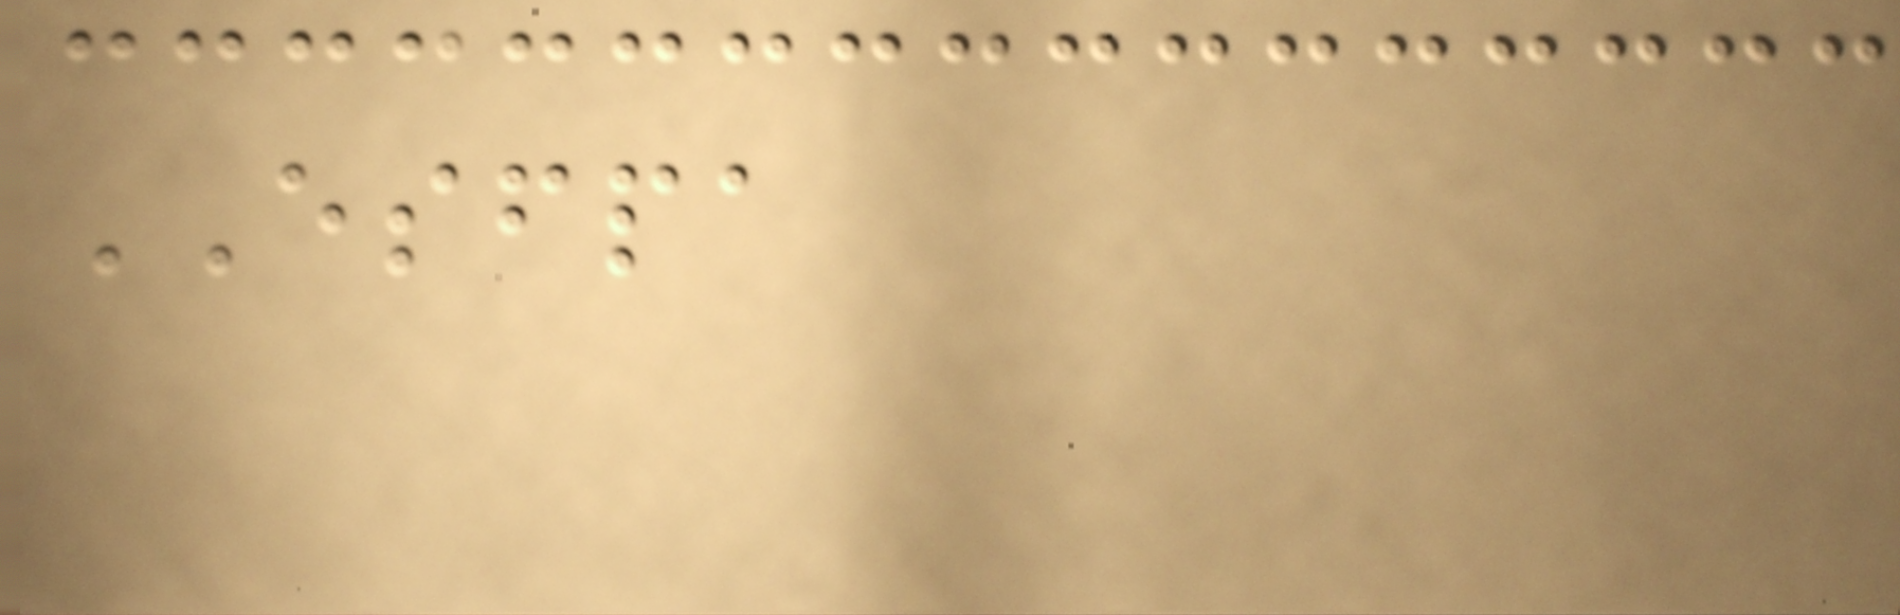ESFPA
